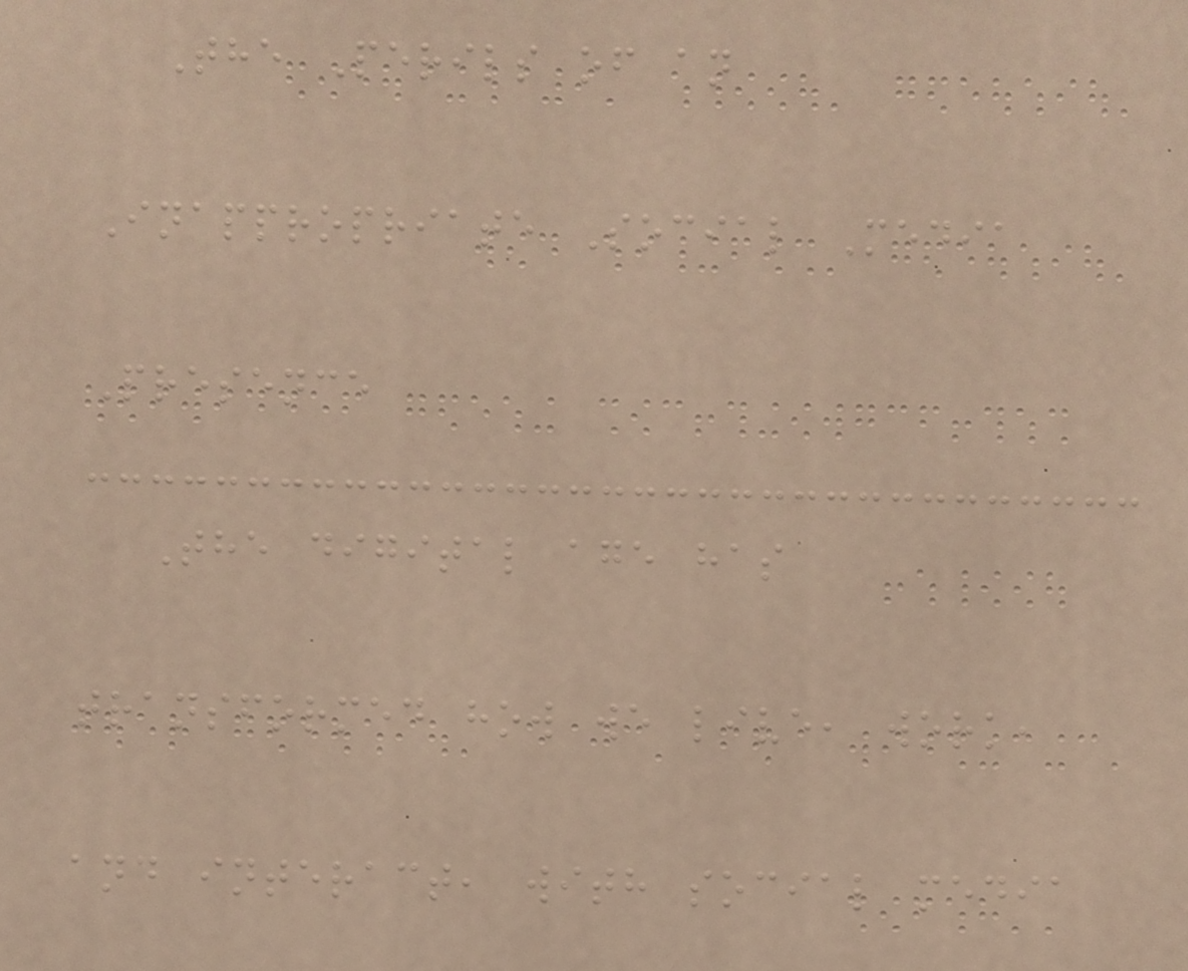The Perils of an
Inappropriate Social Media
Presence
The digital age has
transformed how we live, work,
and interact, with social media
